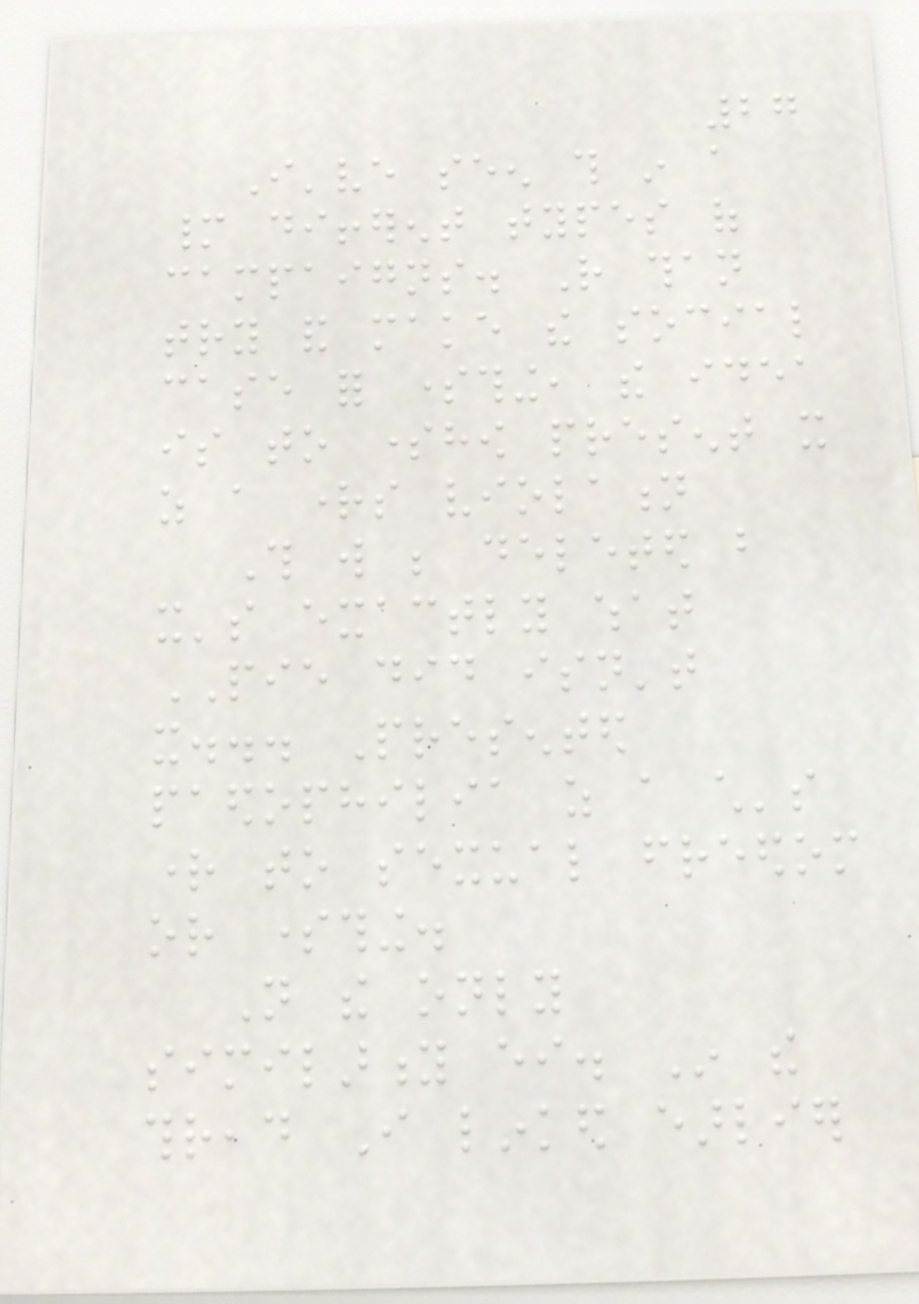27
I've seen this in a
many different types of
campaigns. Rather than
try and make the social
case for something, the idea
is to somehow present it
as a rights violation
This will be deleted but
it's exactly what
PIE did isn't
it... Presented
paedophilia as a child's
right to sexual freedom
or something.
Not the only
similarity either. In the
thread I linked earlier
